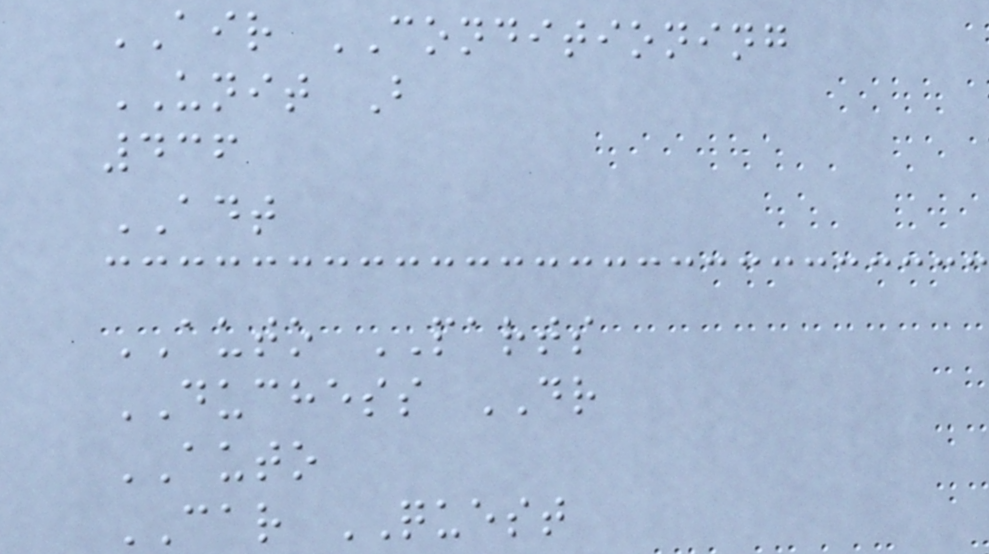AIR CONDITIONING
UNIT B
436
ADT
AUTO PARTS
DUCHESS DR
AUTO
CAR QUEST
